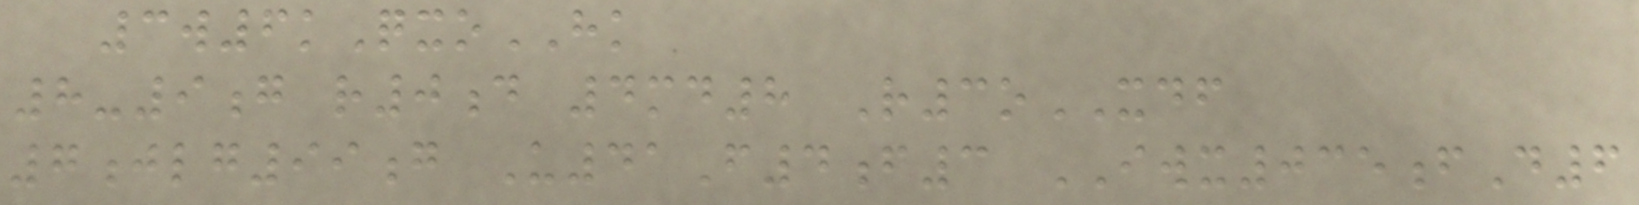3w6kQxoHK
8-9g r0d 4md8 R3oXDF
7jlg99g U41F4f3 IWX035fD6
